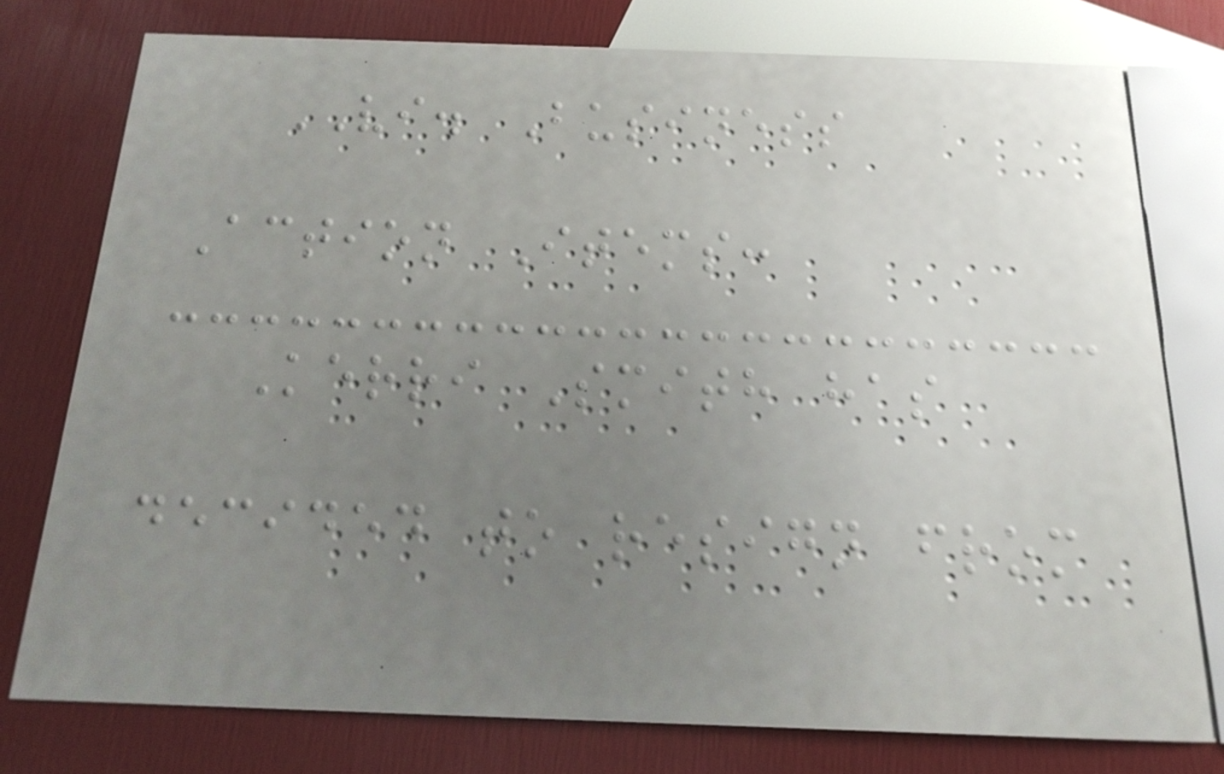VI. Business
Action Items:
Kerri Smith has
decided to resign from
